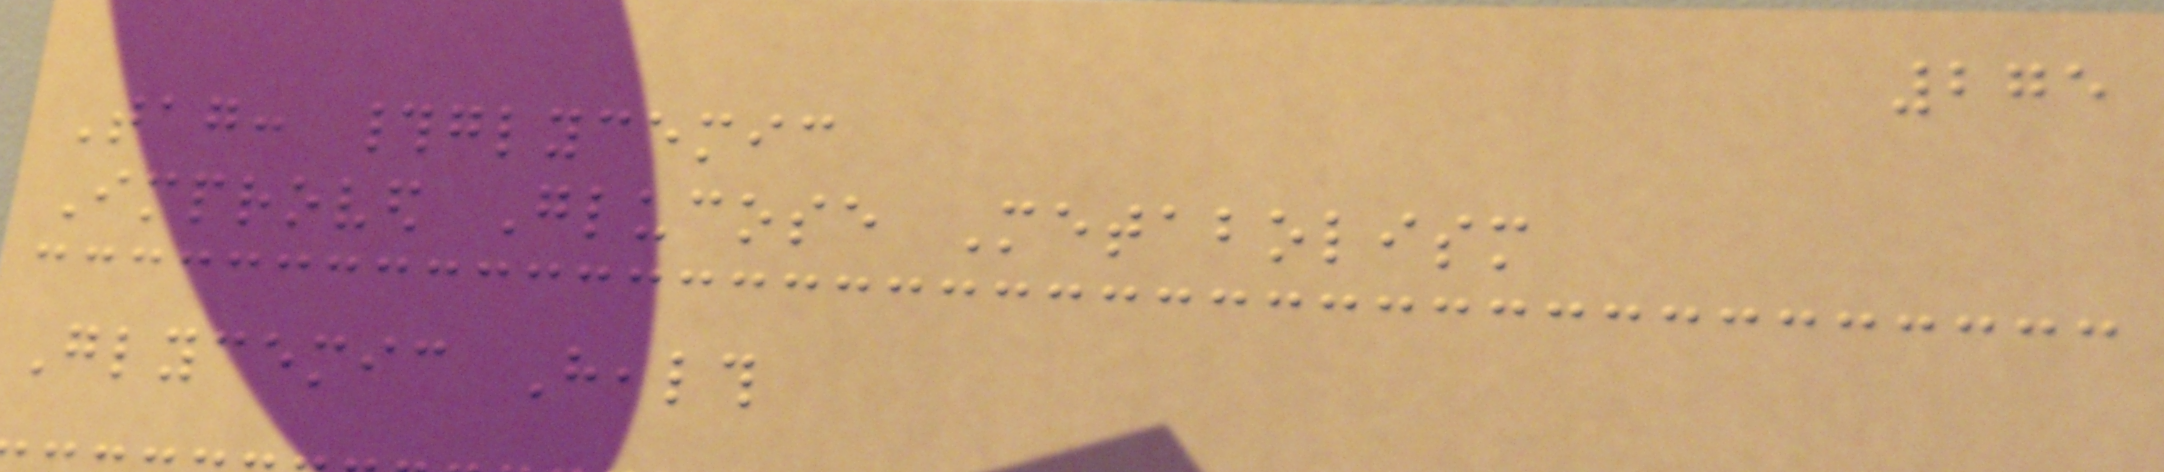275
Tag: #glycemic
Improved Glucose Metabolism
Glycemic Health
